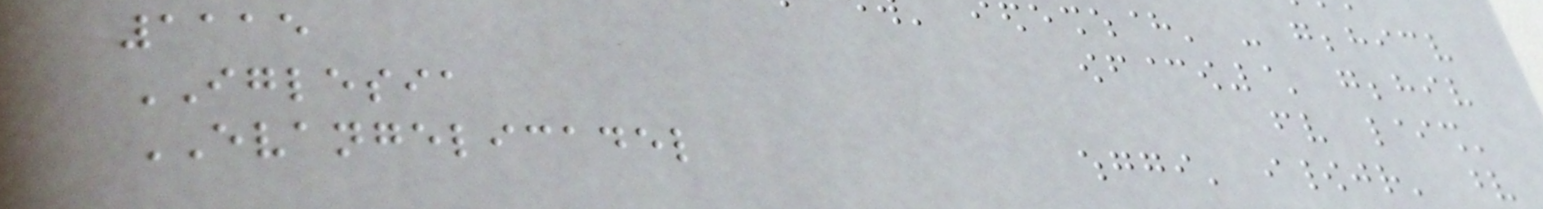1115
IGLESIA
EVANGELICADEL
